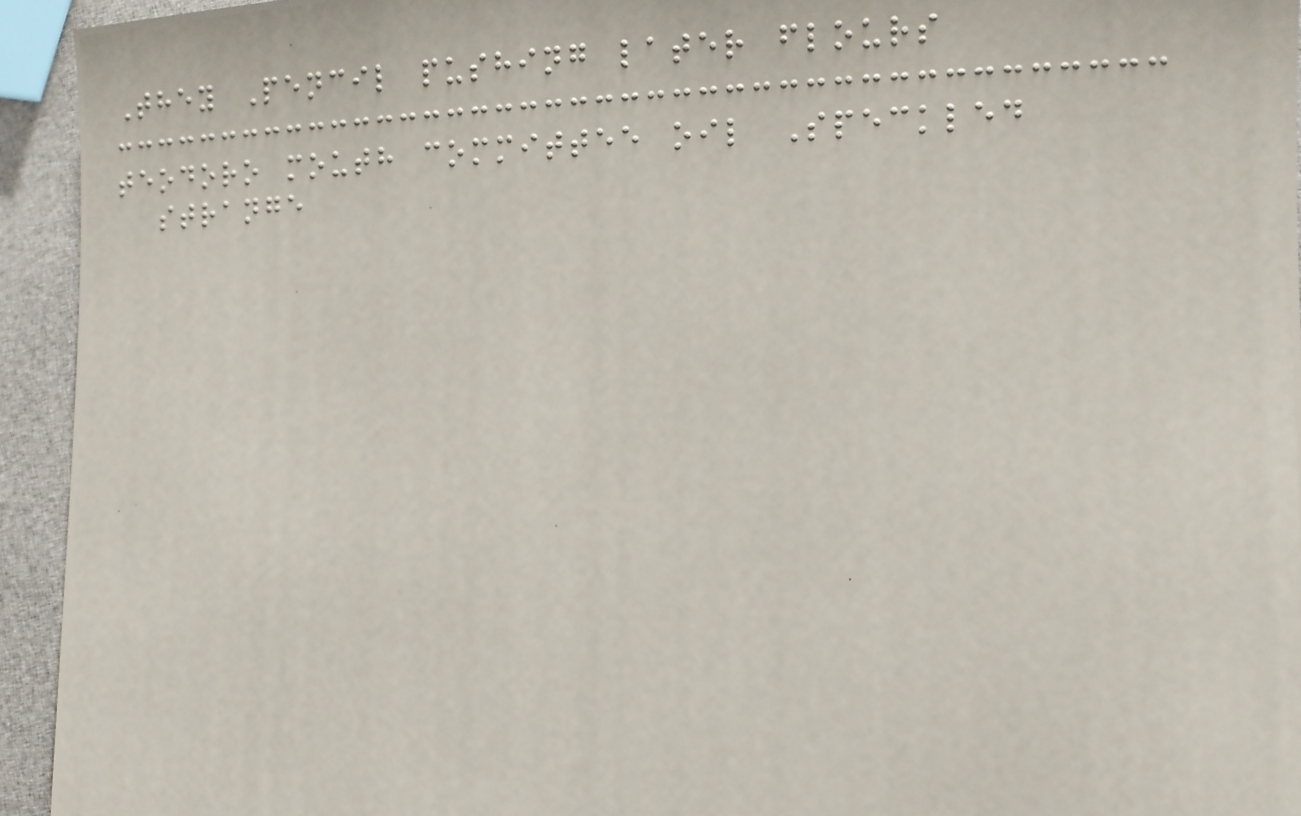They Pencil pushing later flours
teodoro mouth committee oil Speckled
strange
